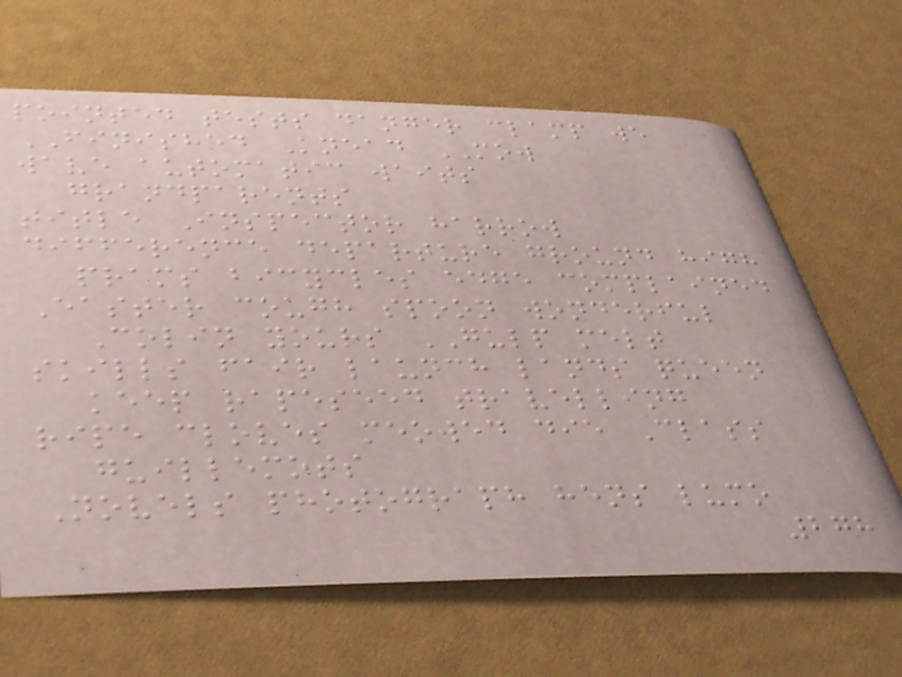pointed tests danger clamp we
FINISHED Knead MOW
wave automatic waits
grandparents
title Inspector harrow
difference departure ground high
prams bicycles edge complained
Easter cough spoon wonderful
Colin yours GULP melt
skills fair launch lands queen
keep rapeseed travelling
ripe cloves meowed die Class
guillemots
Novels photograph hens lumo
278
